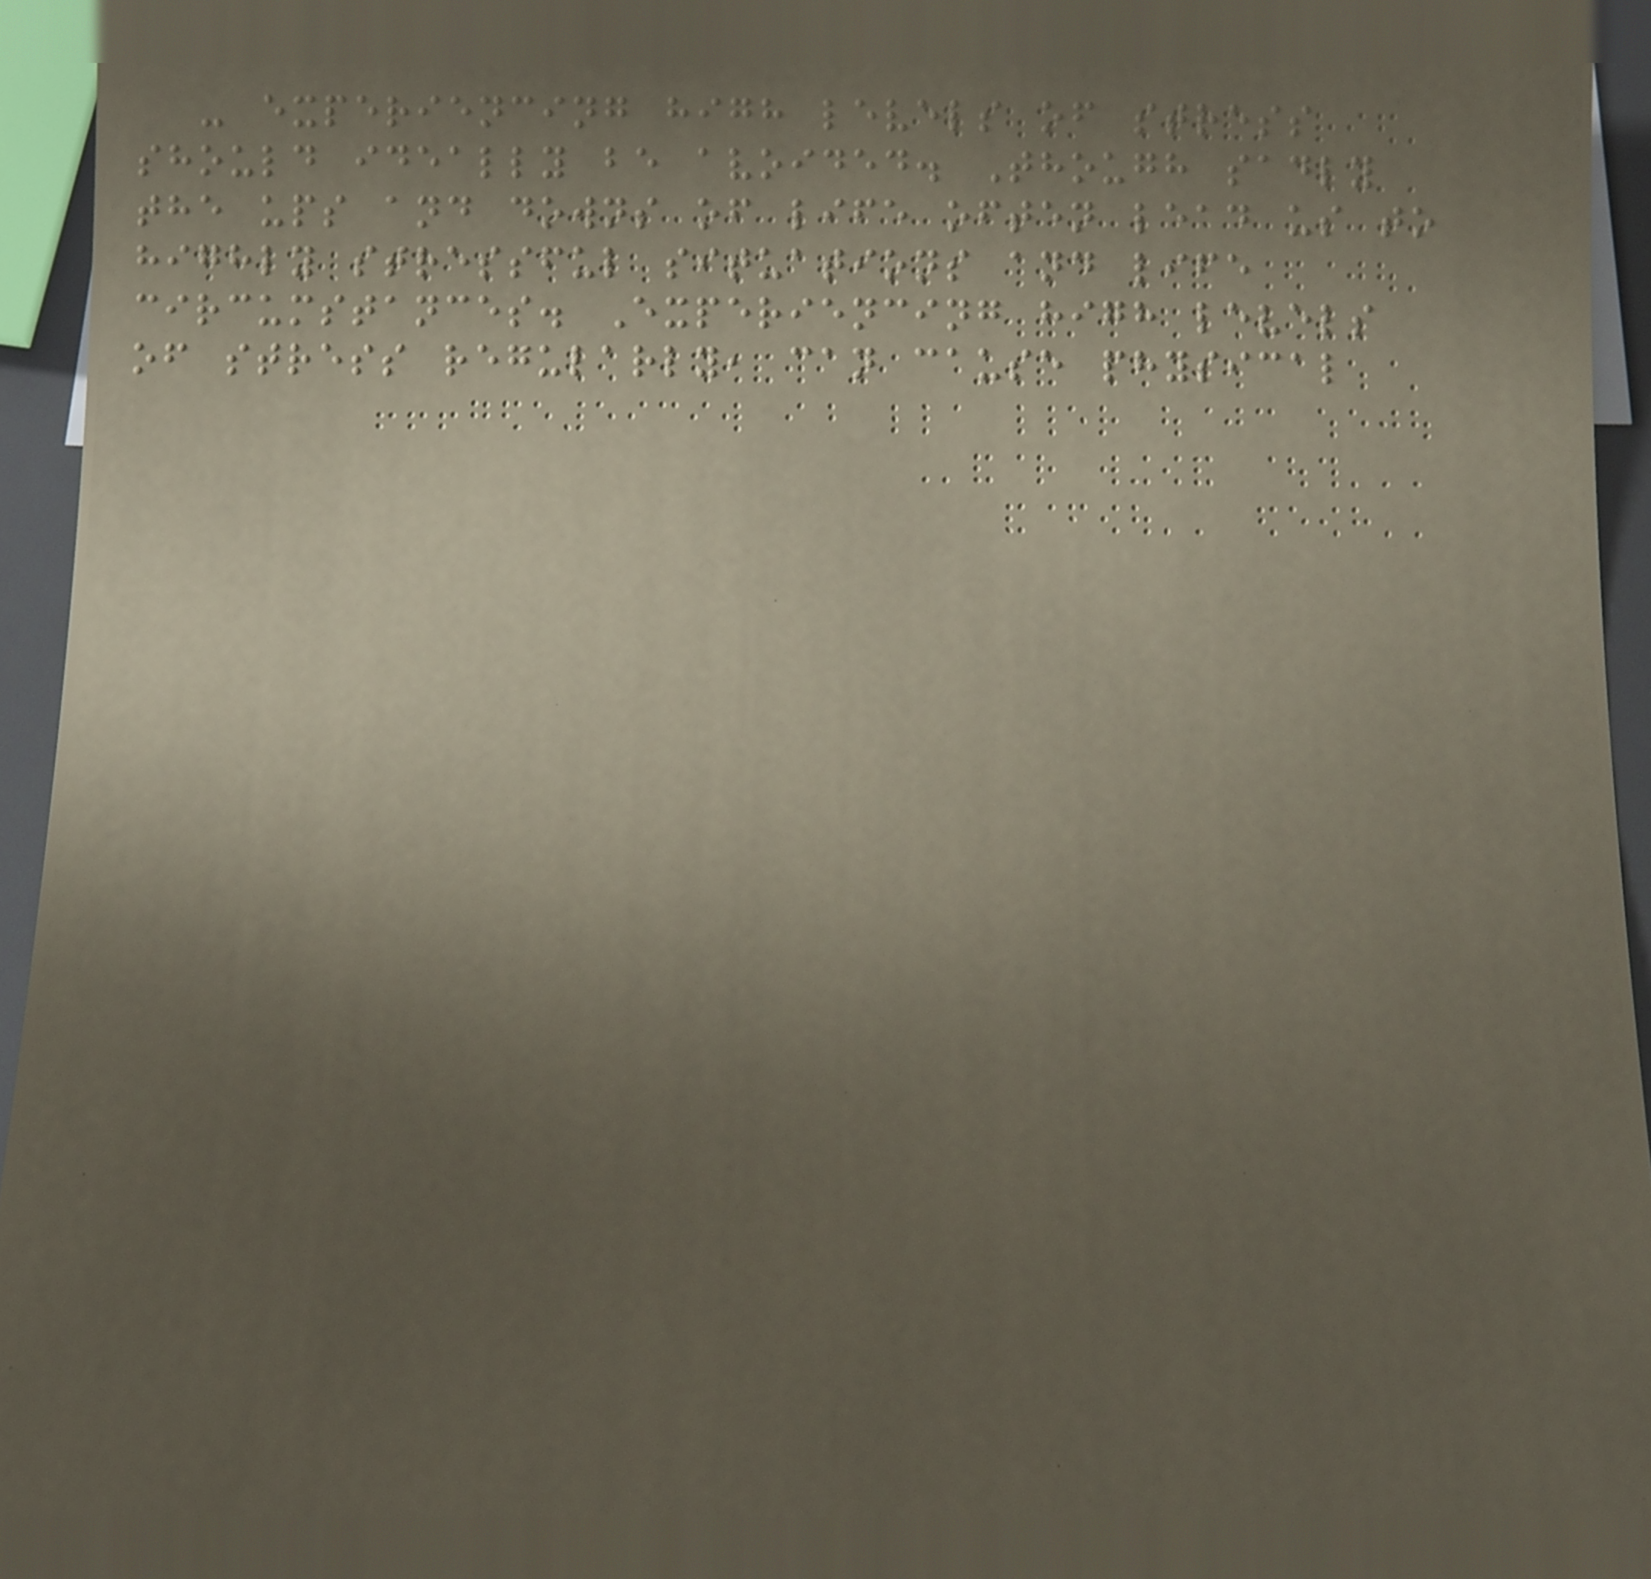- experiencing high levels of stress
should ideally be avoided. Though sadly
the ups and downs of life often lead us to
highly stressful situations and life
circumstances. Experiencing high levels
of stress regularly, can cause physical
